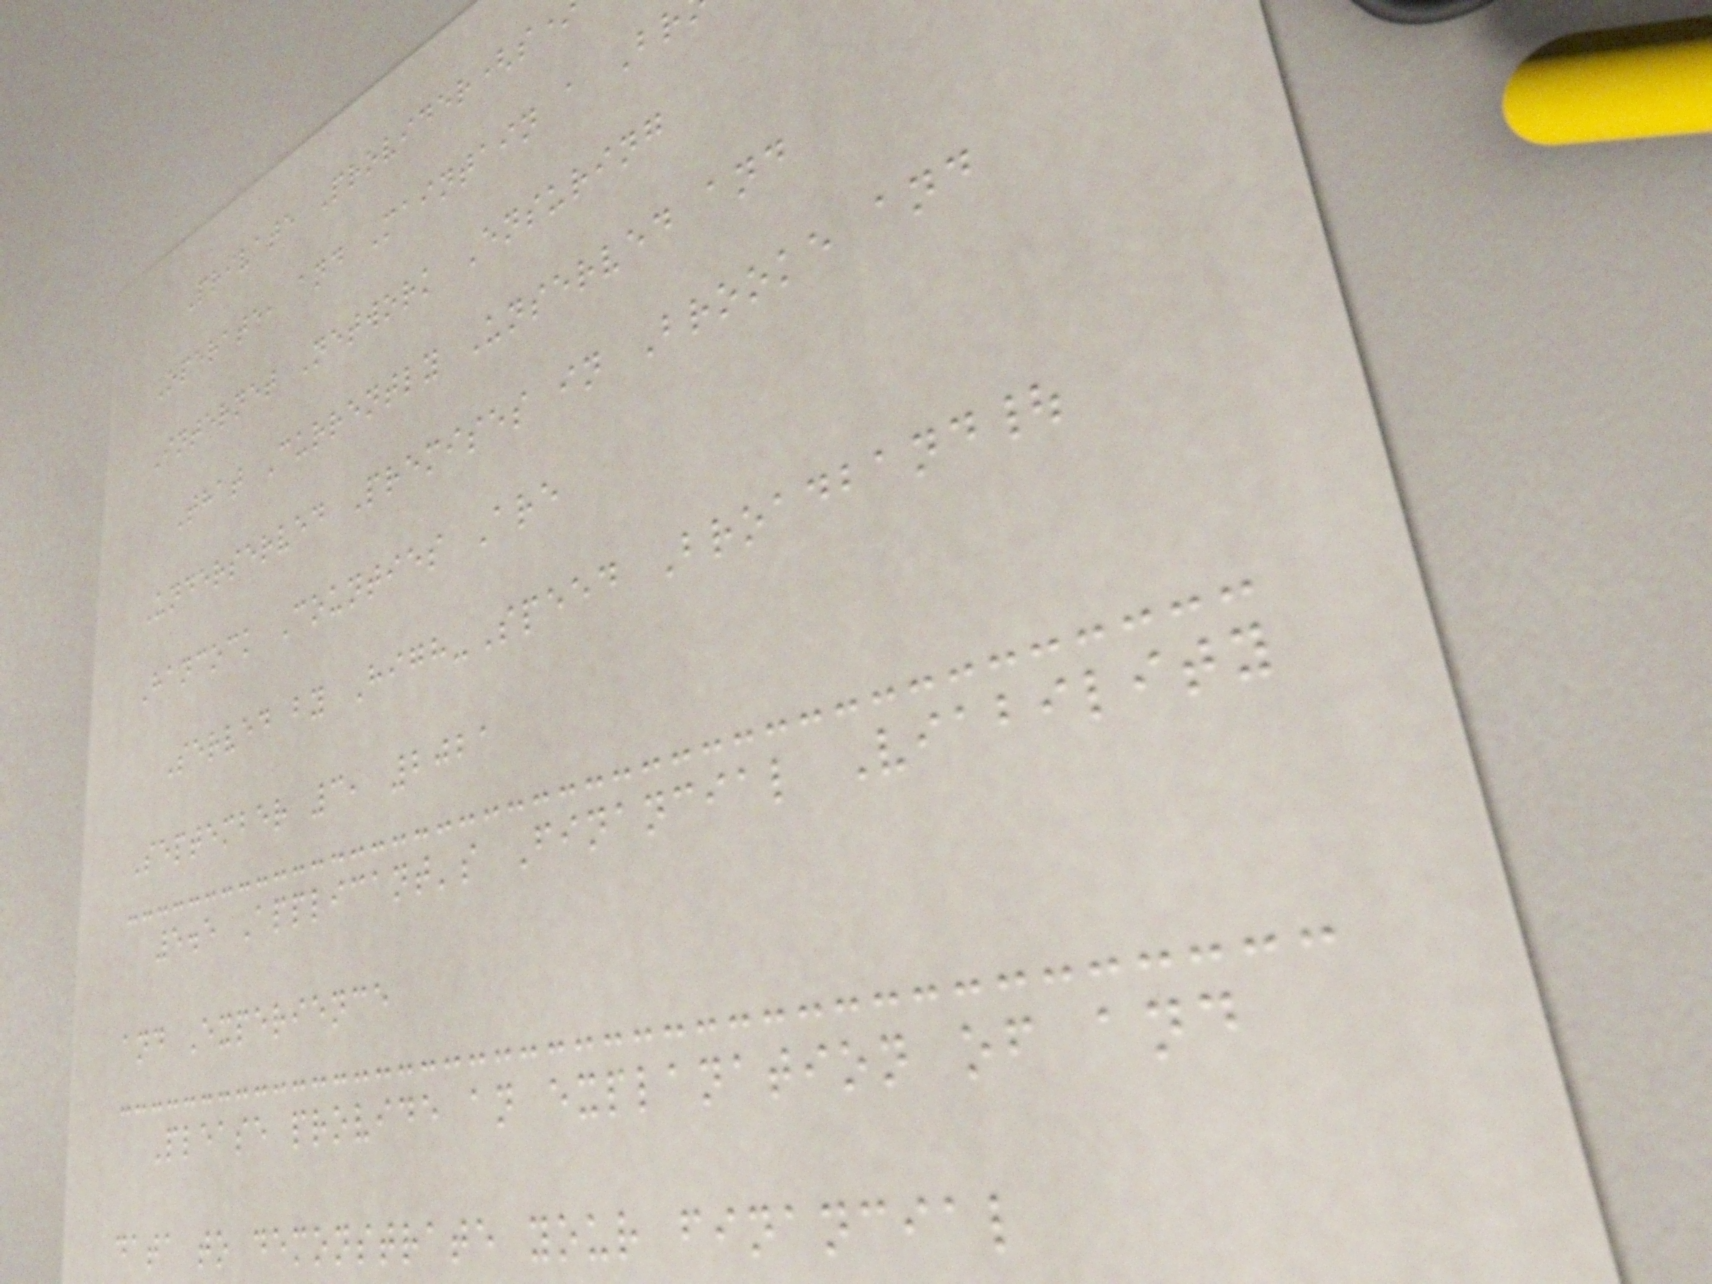Private Provider(s
Operate, and Maintain a Br
Internet Network Ensuring
That Currently Unserved and
Underserved Premises in Brooke and
Hancock Counties Are
Served by High-Speed Broadband|
September 3, 2021
5.5 Applicant's Financial Viability
and Experience
Please provide an explanation of and
data to demonstrate your financial
